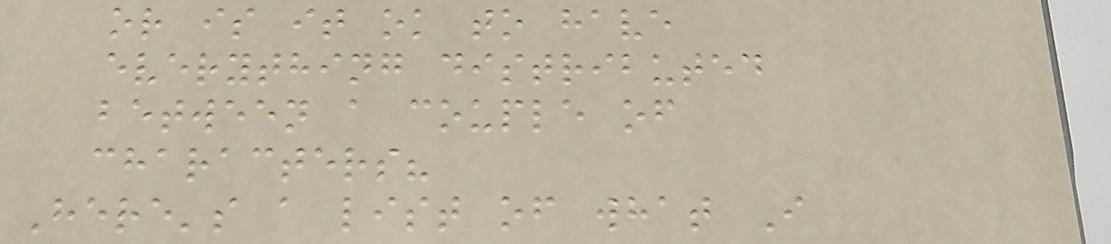or is it ok to have
everything distributed
between a couple of
characters?
Here's a list of what I
